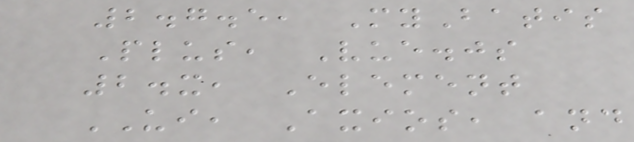2.7.5, MyBatis
Plus, Vue.js
2.x, Element
UI, Axios, and
